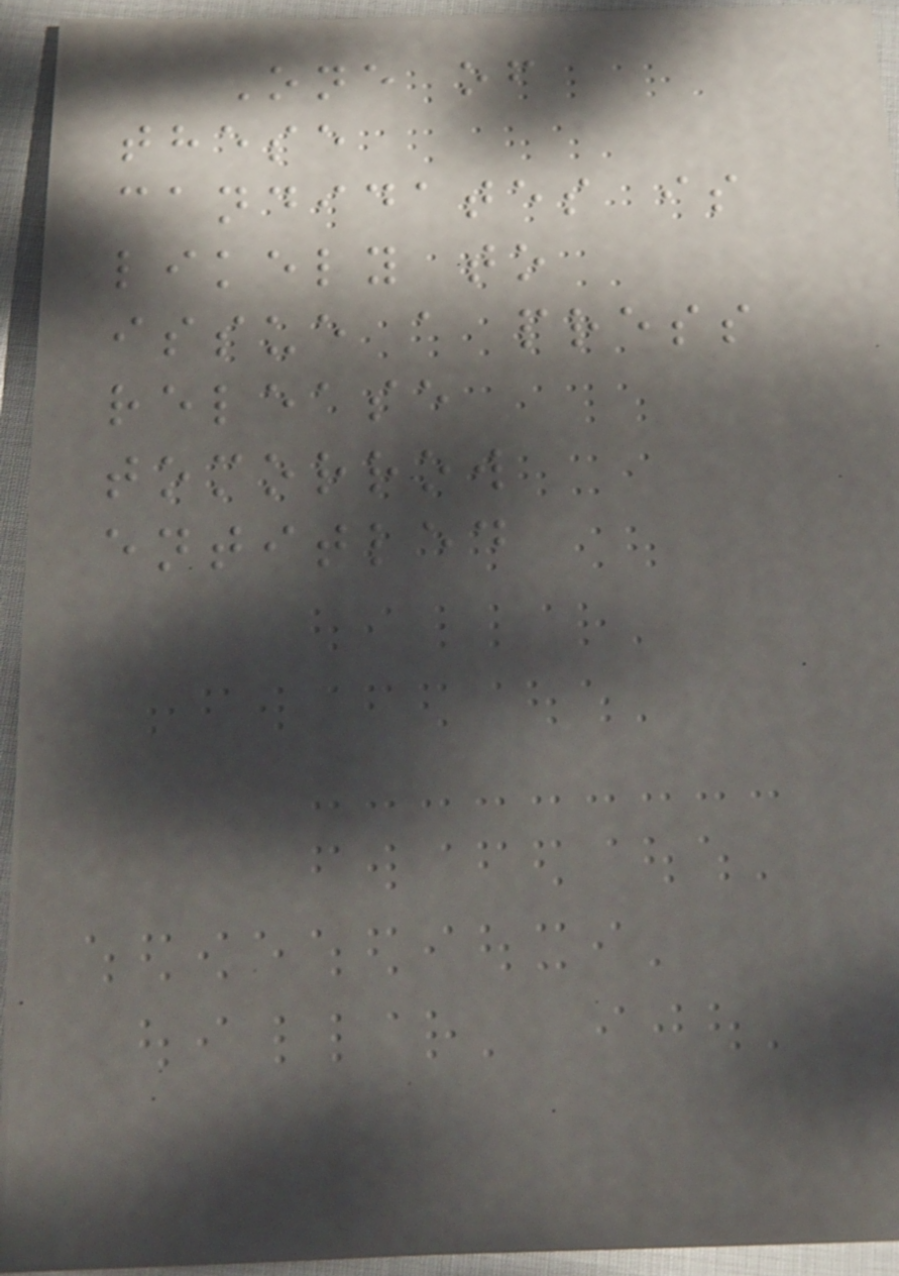One of
these
candidates is
likely to
issue a press
release
tomorrow
entitled
